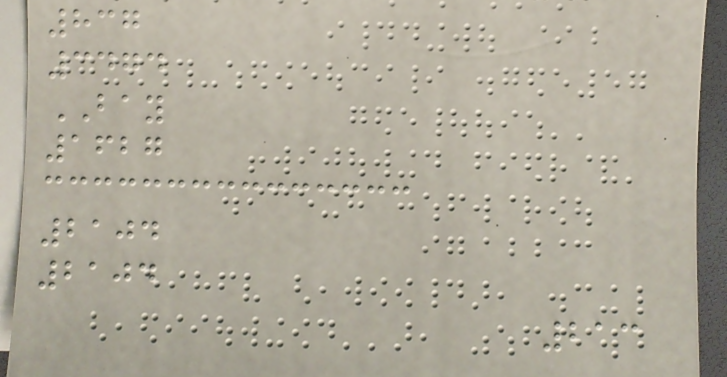837
3474
BAY
1627
2104
2104
213
